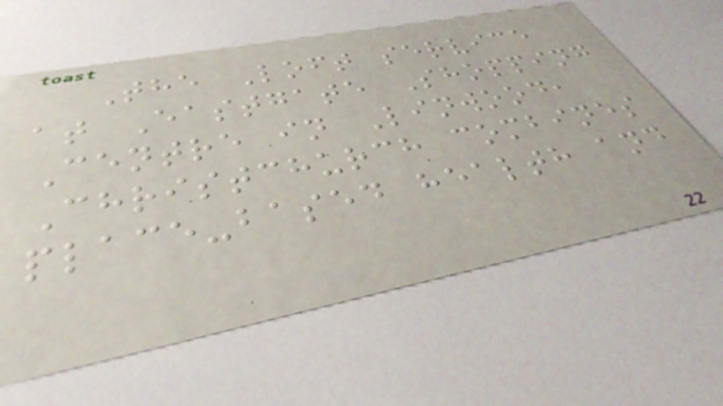The Loft service
at Eastgate Shopping
Centre in Linwood,
Christchurch combines
place-based health and
